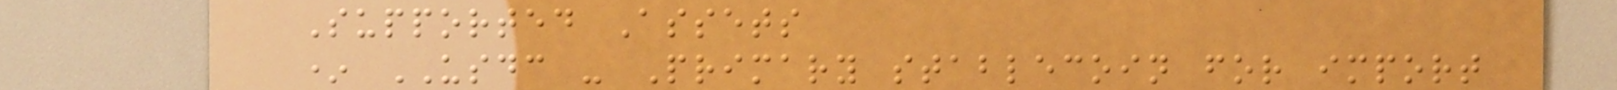Supported Assets
* USDC - Primary stablecoin for import
